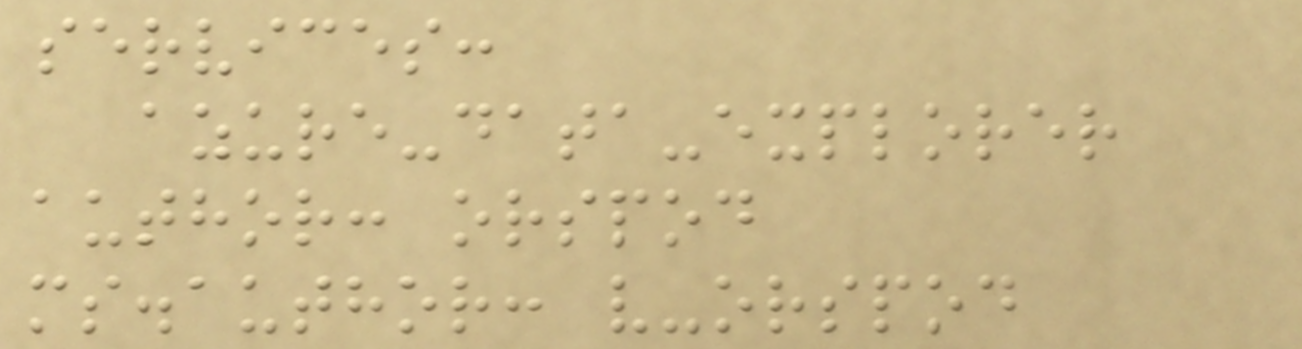services:
azure-data-explorer
author: orspod
ms.author: v-orspod
